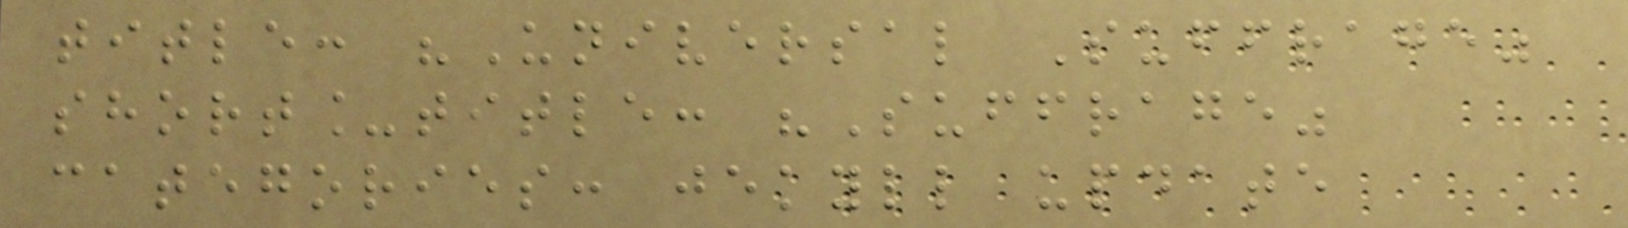title: "Universal Suffrage"
short_title: "Suffrage"
categories: jekyll update
